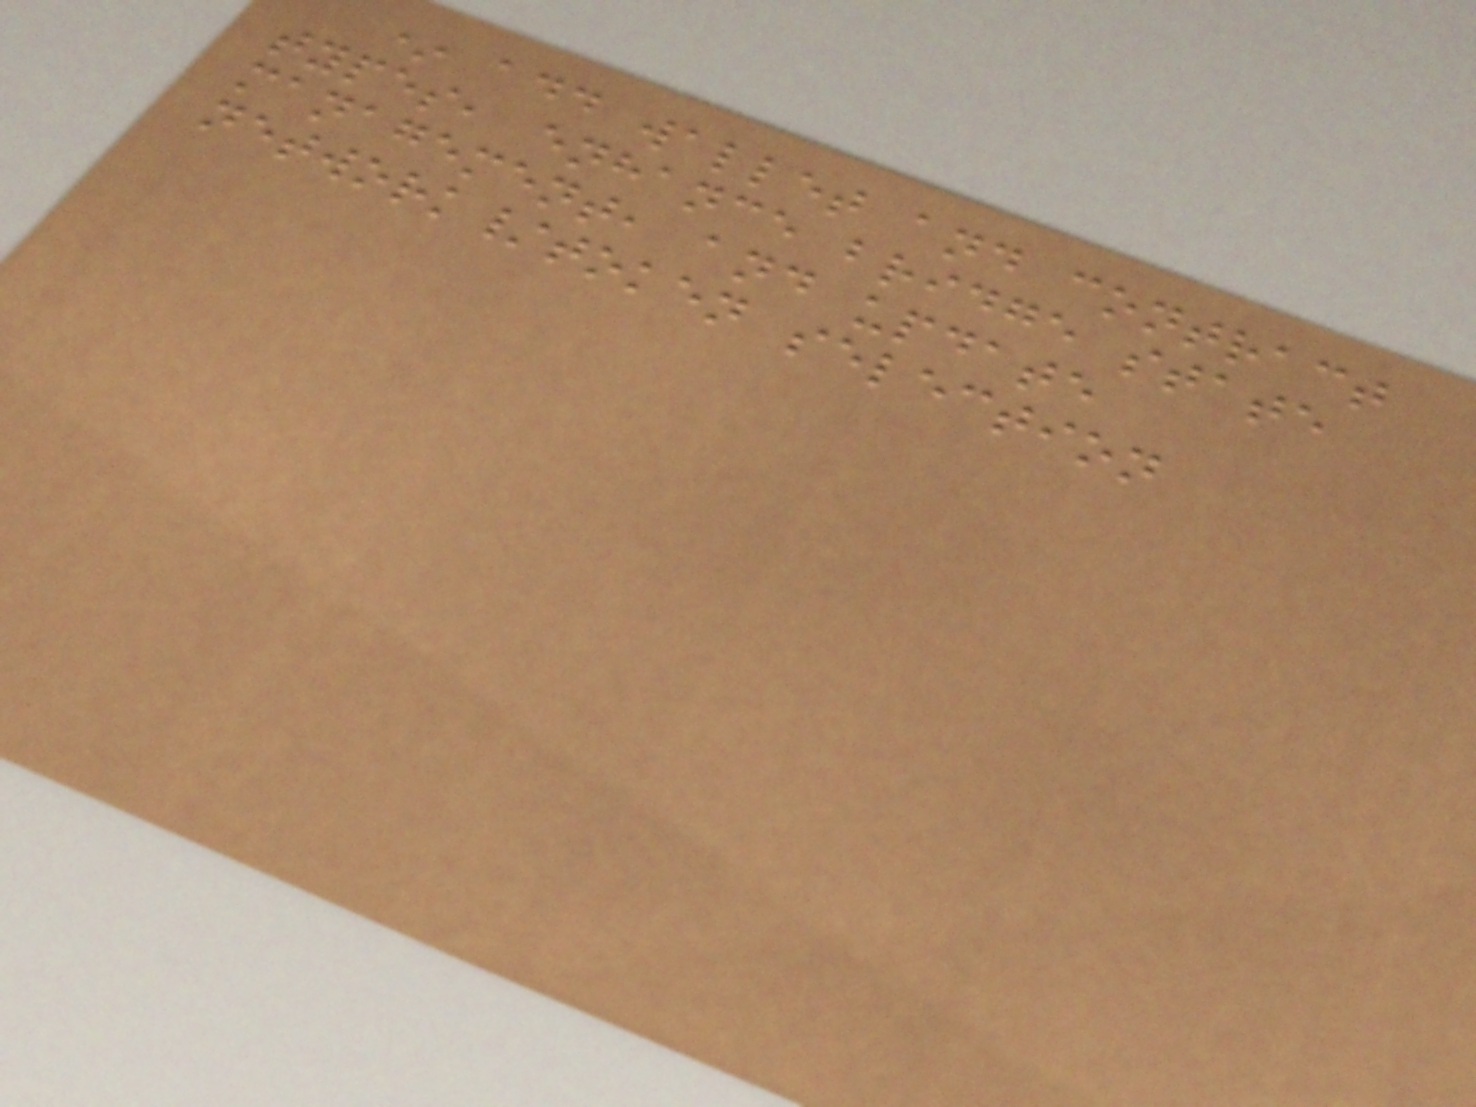* add wallet and contract
types, enhance bridge state
management, and update
network/token selection
